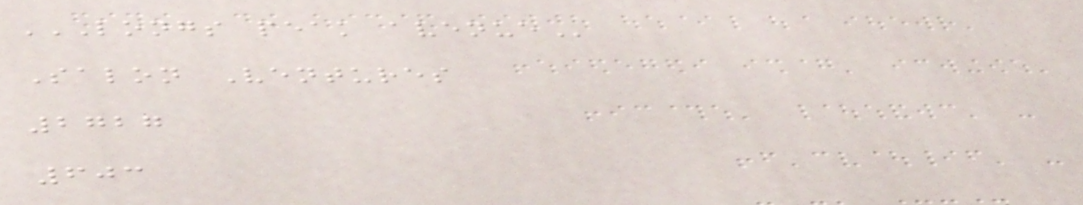LONGS PEAK AVENUE
Salon Ventures
2727
603
